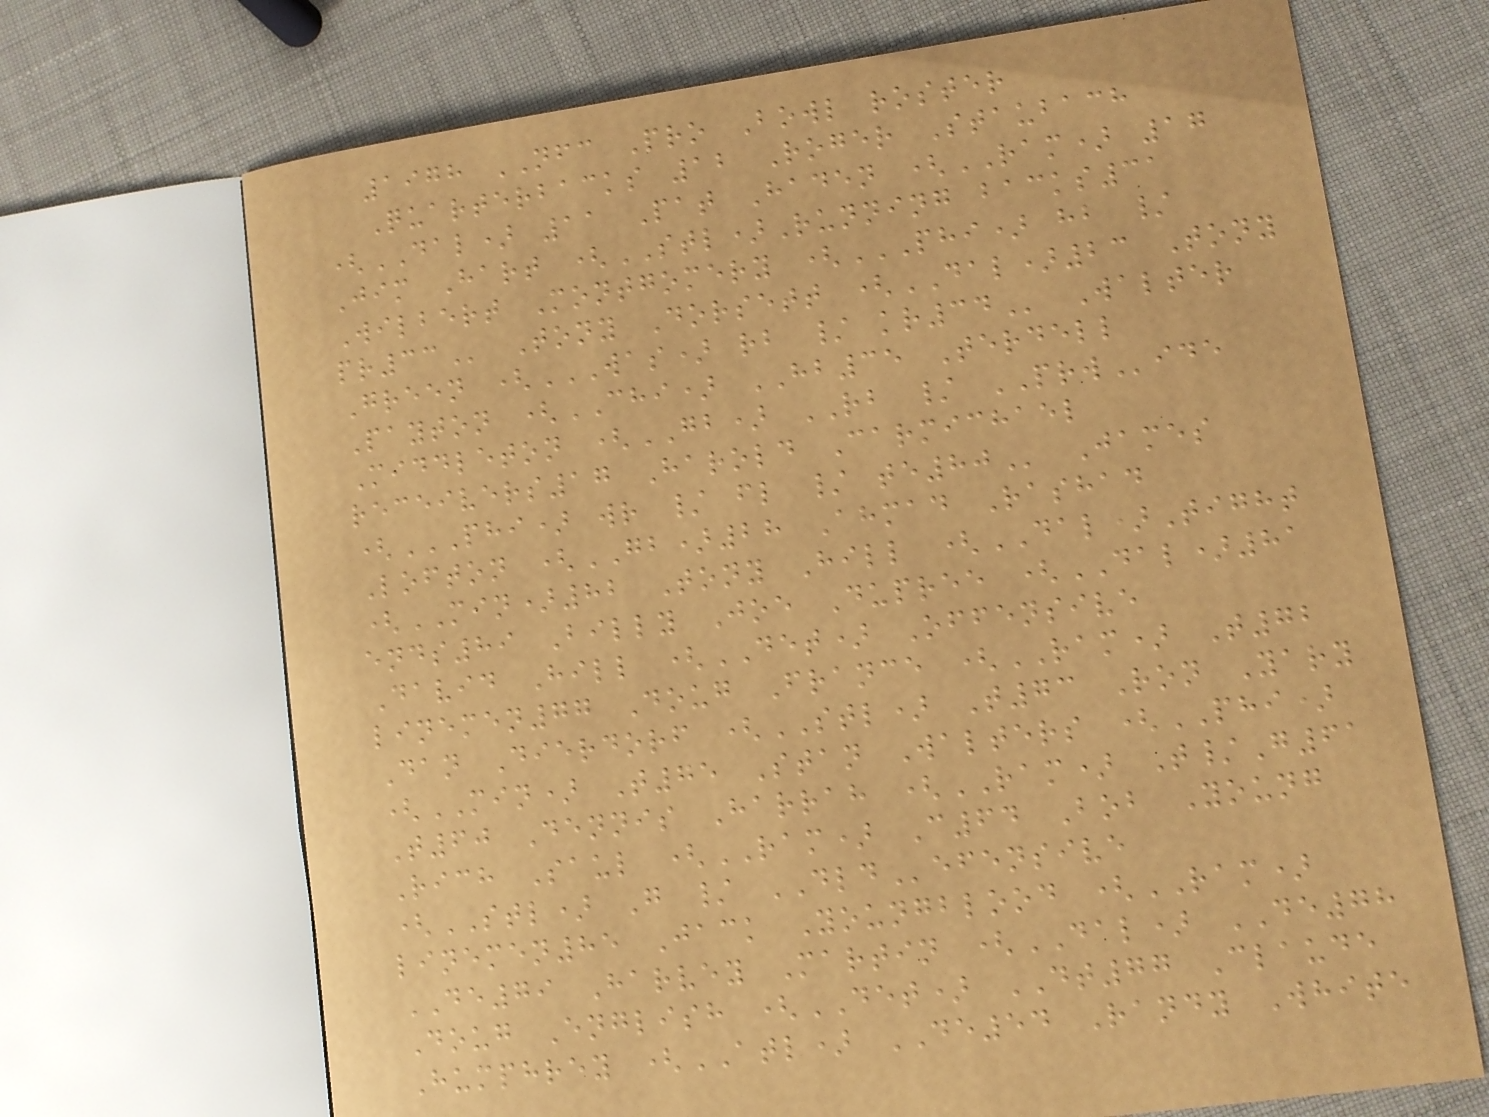1978 NFC Pro Bowl roster
Quarterbacks 12 Roger Staubach
(DAL) 11 Pat Haden (RAM) 17
Jim Hart (STL)Running backs31
Wilbert Montgomery (PHI) HB /
PR33 Tony Dorsett (DAL)23 Tony
Green (WAS) RB / KR34 Walter
Payton (CHI) HB35 Terdell
Middleton (GB) RB / PRWide
receivers17 Harold Carmichael
(PHI) WR / FL / TE80 James
Lofton (GB)28 Ahmad Rashad
(MIN)82 Tony Hill (DAL)Tight
ends89 Billy Joe Dupree (DAL)81
David Hill (DET) Offensive
linemen77 Doug France (RAM) T72
Dan Dierdorf (STL) T73 Ron Yary
(MIN) T75 Stan Walters (PHI)
T60 Dennis Harrah (RAM) T/G61
Rich Saul (RAM) C64 Bob Young
(STL) G / DLDefensive
linemen85 Jack Youngblood (RAM)
DE79 Harvey Martin (DAL) DE78
Doug English (DET) DT77 Claude
Humphrey (ATL) DE54 Randy White
